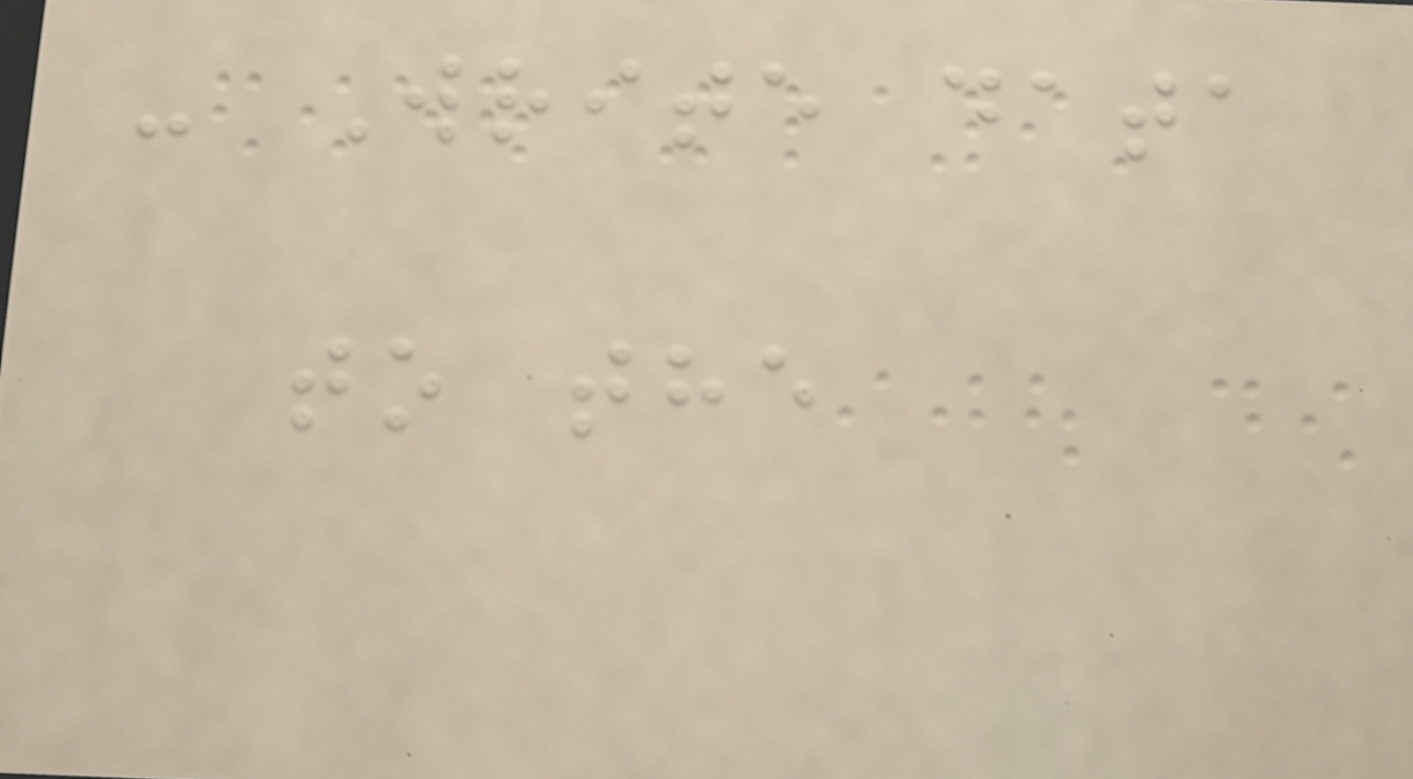- Write data
to the
